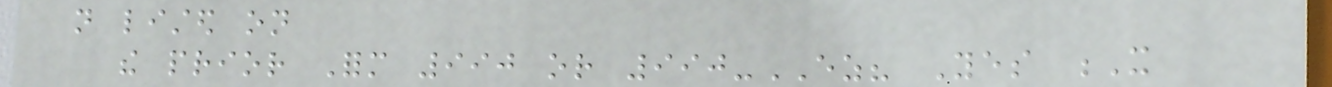not listed on
the prior Form 990 or 990-EZ? Yes X
